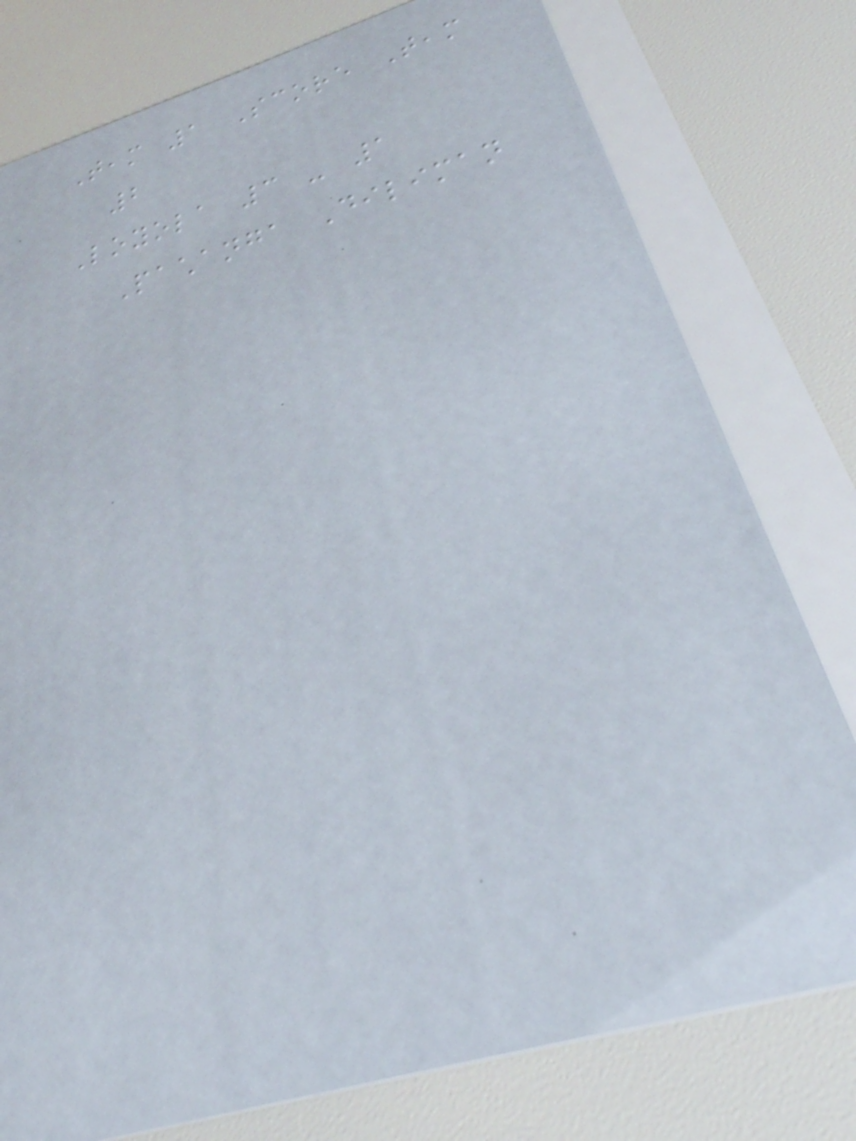Team 1 Score Team
2
Loyola 3 - 1
Pachanga Diliman
